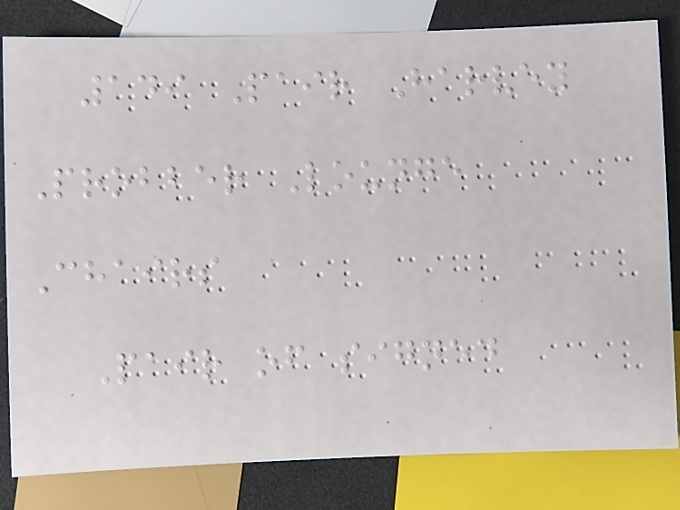149 Pair Harvey
Probber Lounge
Chairs
Pair of signed
